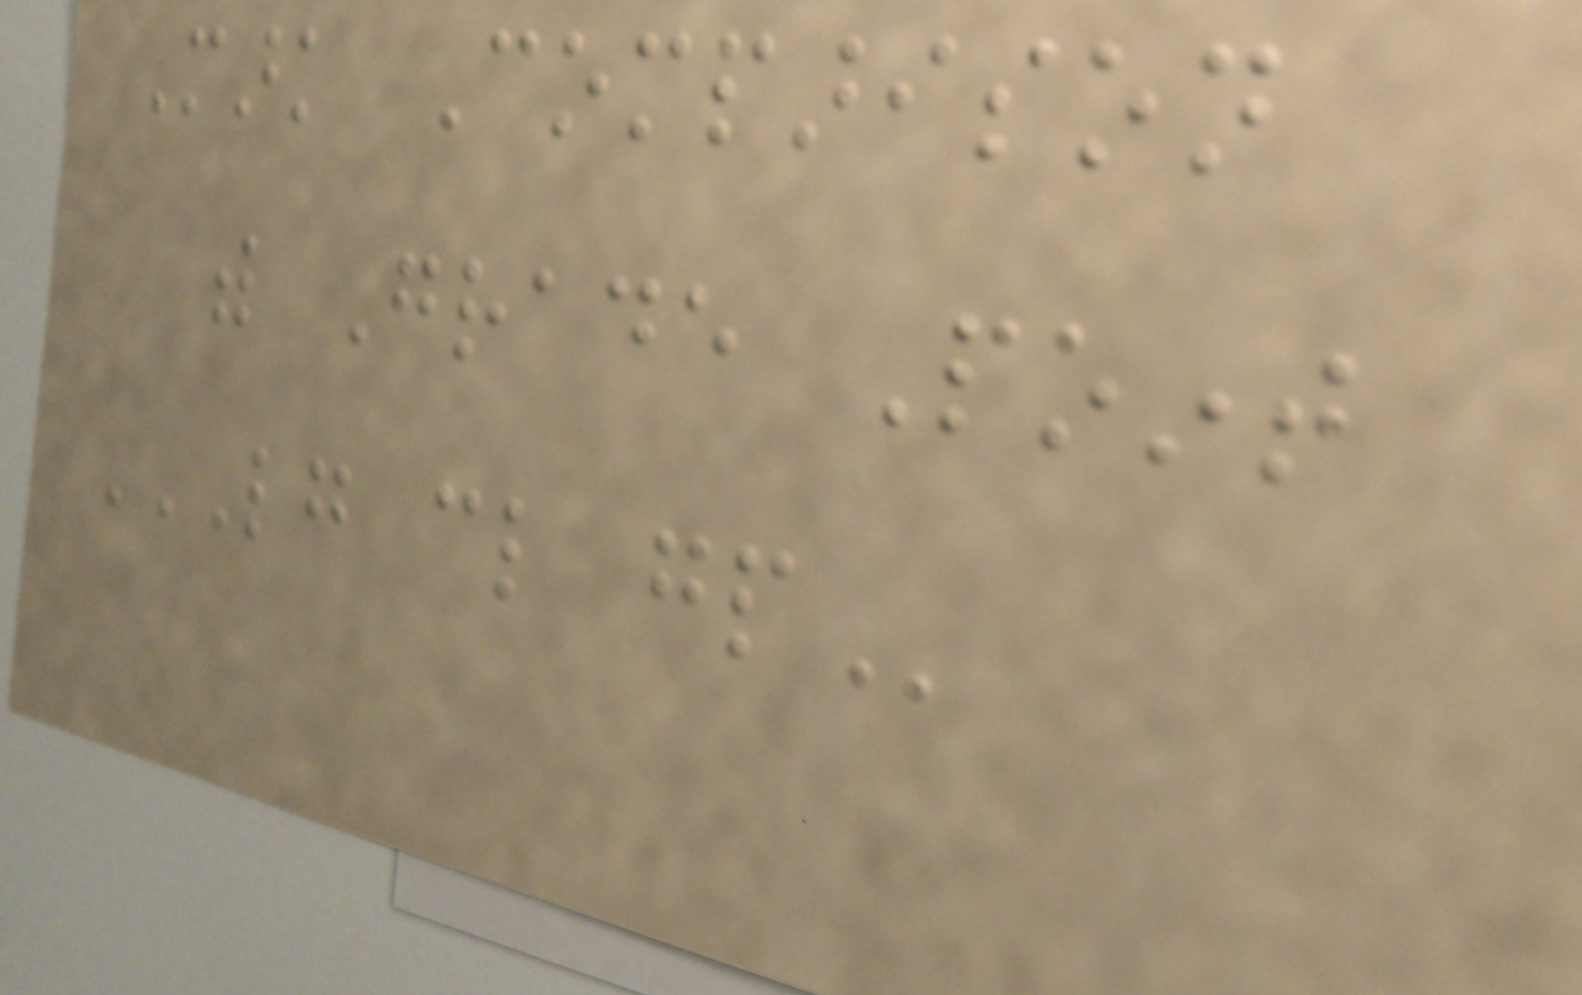Mark Comparison
with Grade Point
LG CL GP
